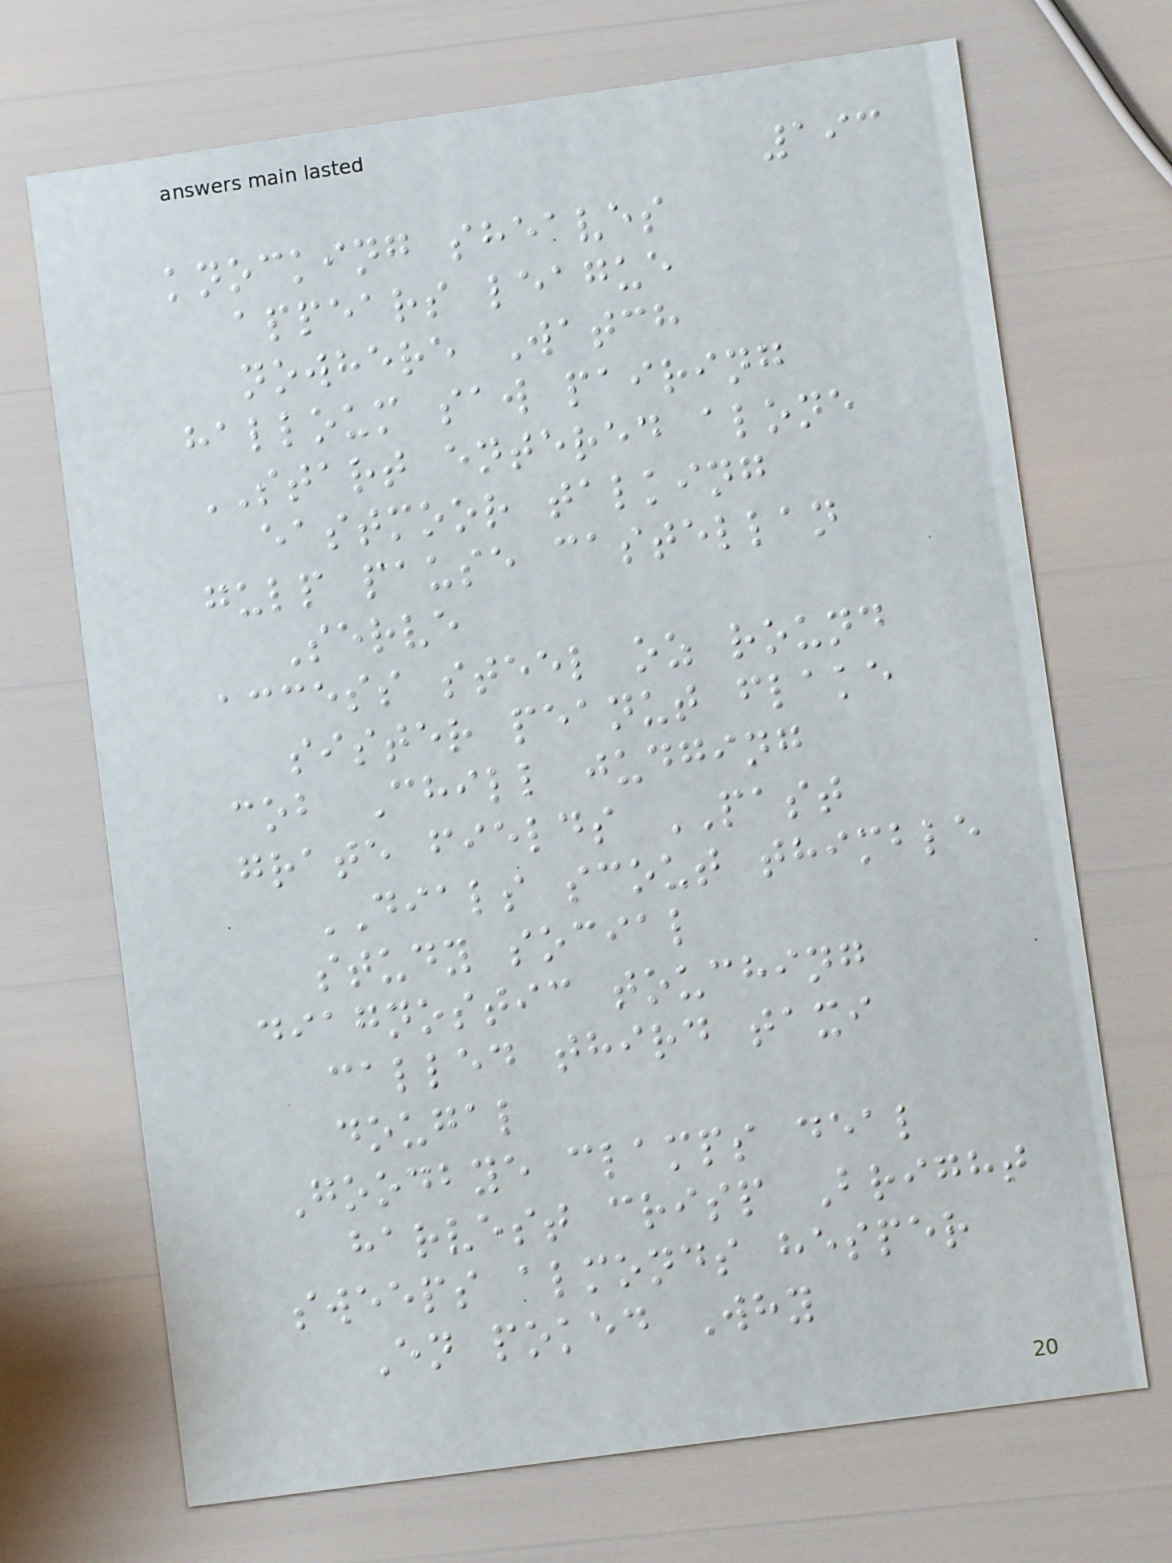193
knocking sheaves
appears league
nowhere Watch
halloum saw pairing
START entered alone
eastmoor talking
gulp pause castellan
Serve
access steel oz round
sister peanut flake
cob Chill judging
grate fields PAST
DIALS scout thimble
study social
diagnostic touching
called third taxi
dougal
Goodbye clamps deal
harvest crisp Bright
sweeps almonds hesper
En poked Why
